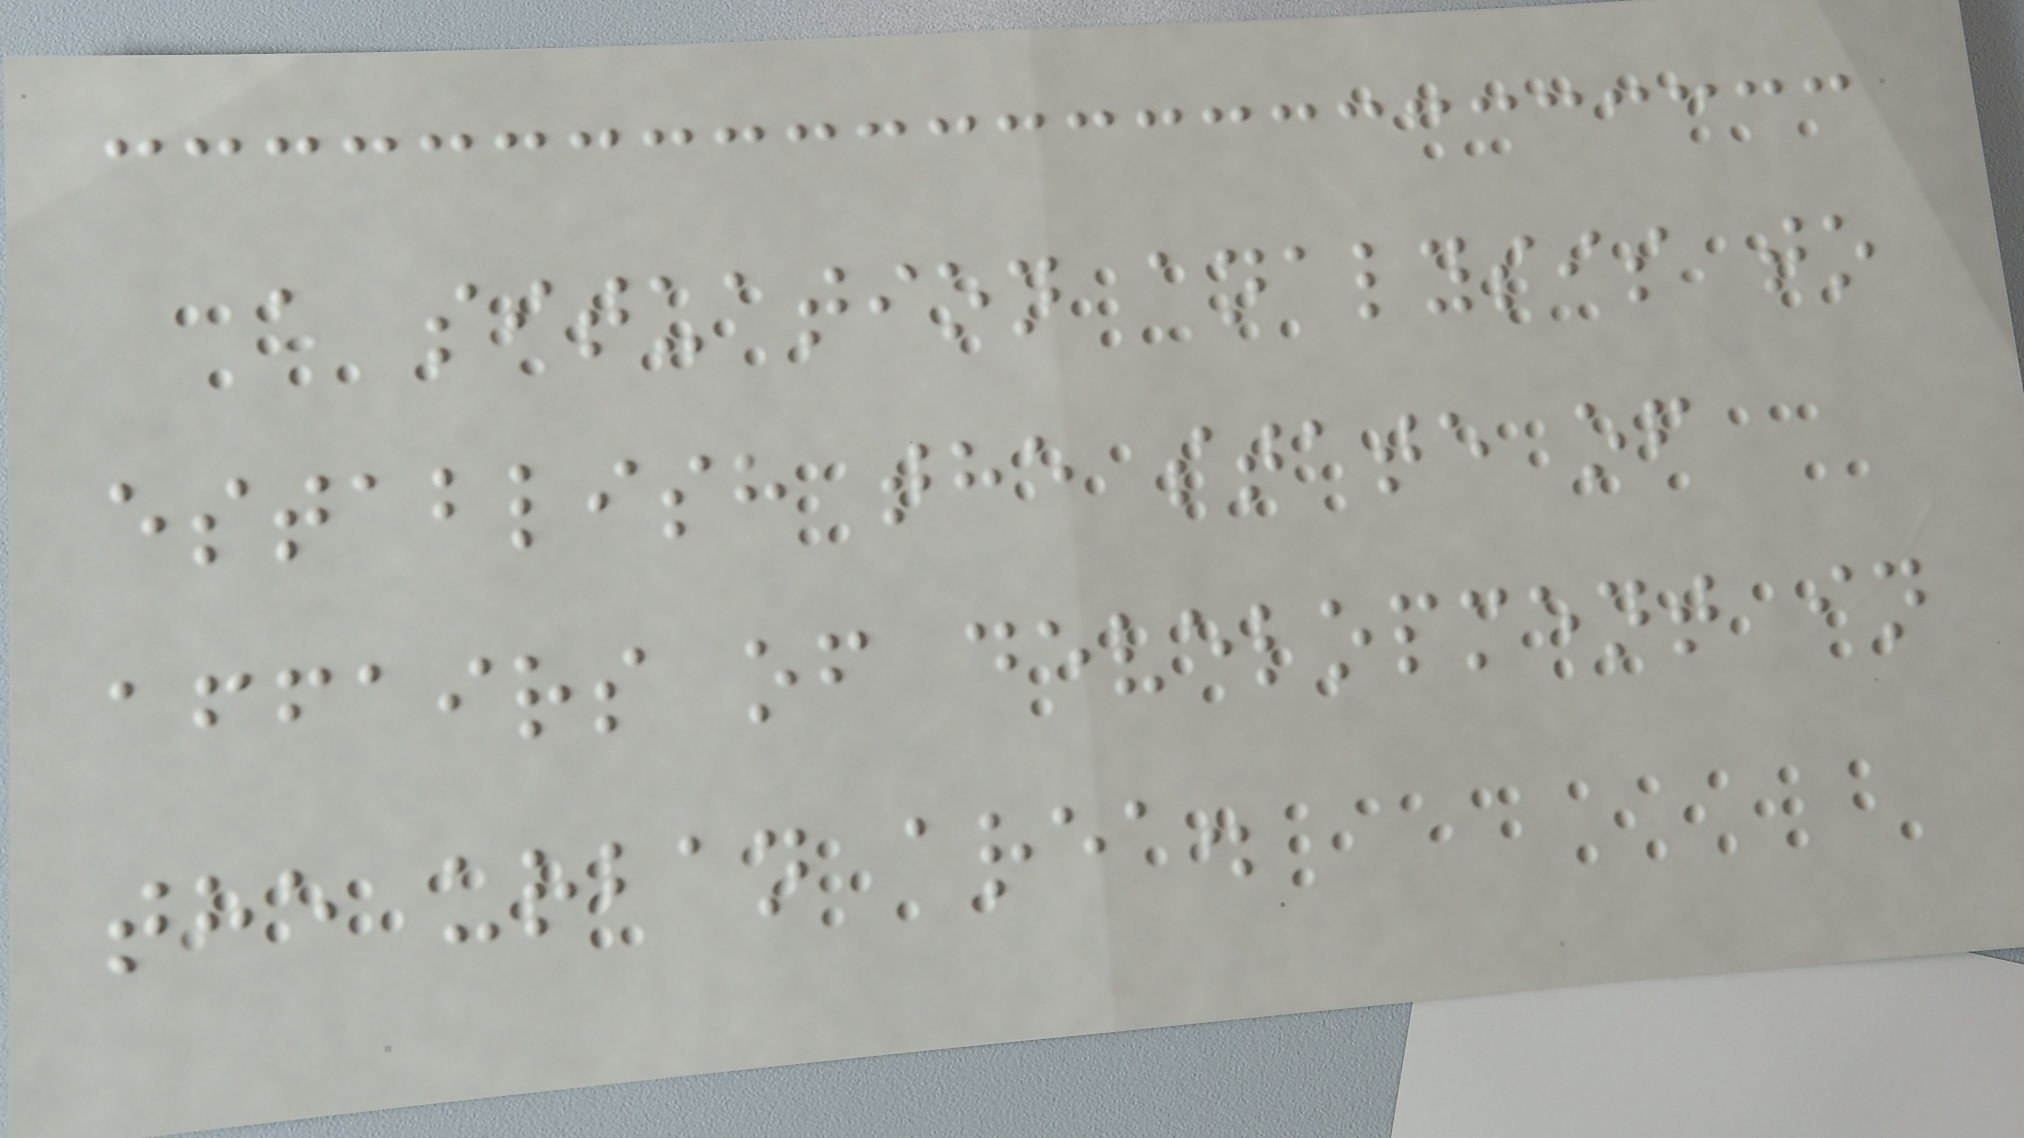a situation analysis to
establish the state of
affairs of development in
the urban area.
